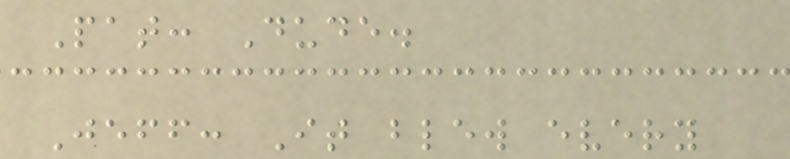Pat: Dude.
Jeff: It blew every
